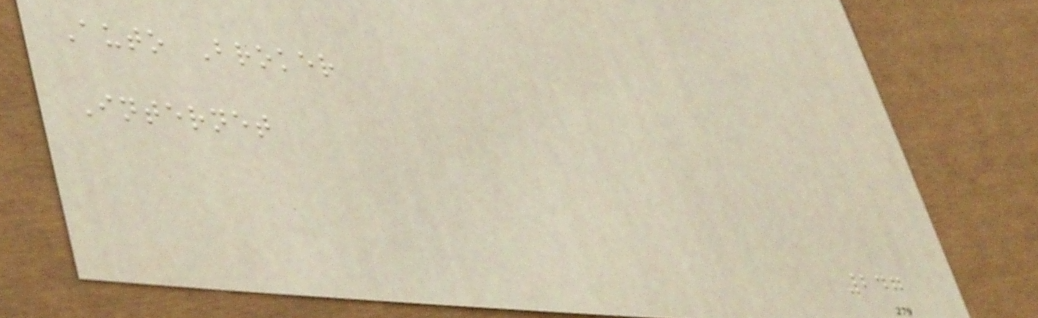Auto Broker
Internet
247
